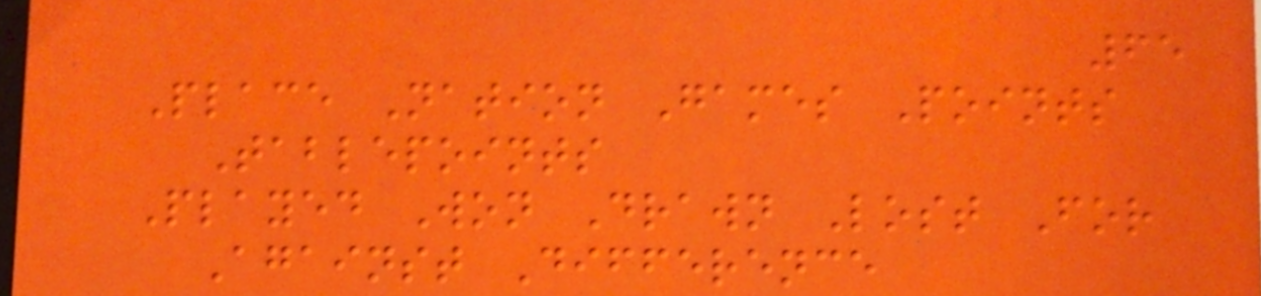65
Place Nation Games Points
Tablepoints
Played Won Drawn Lost For
Against Difference
